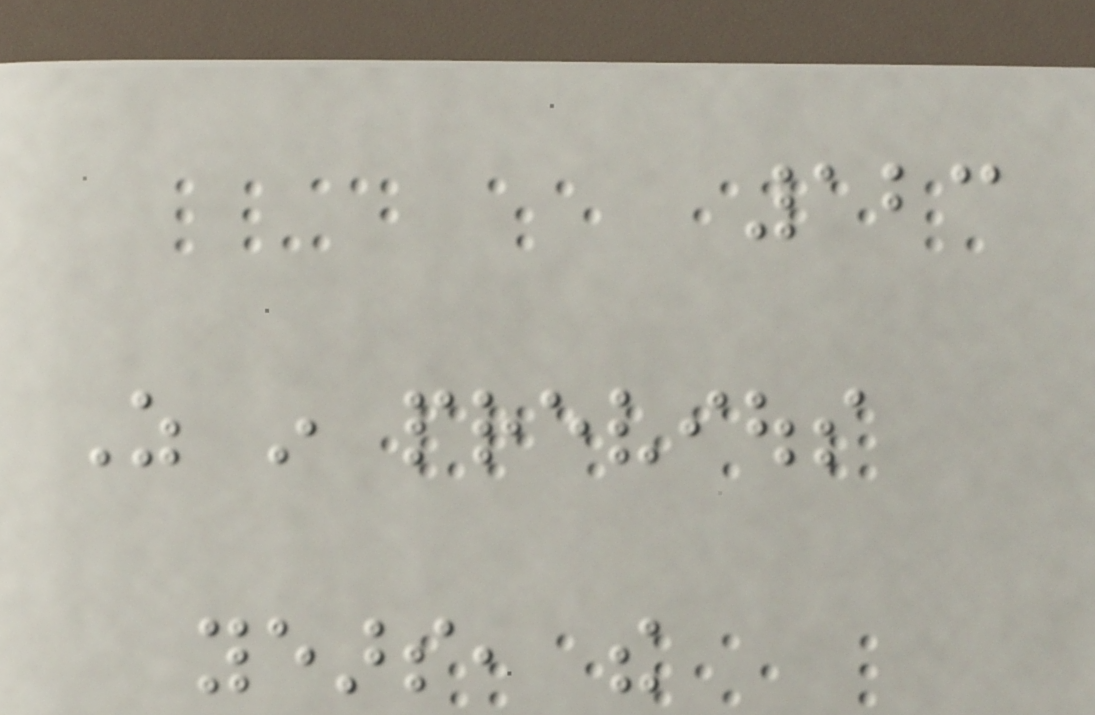123
As in previous
years, the
